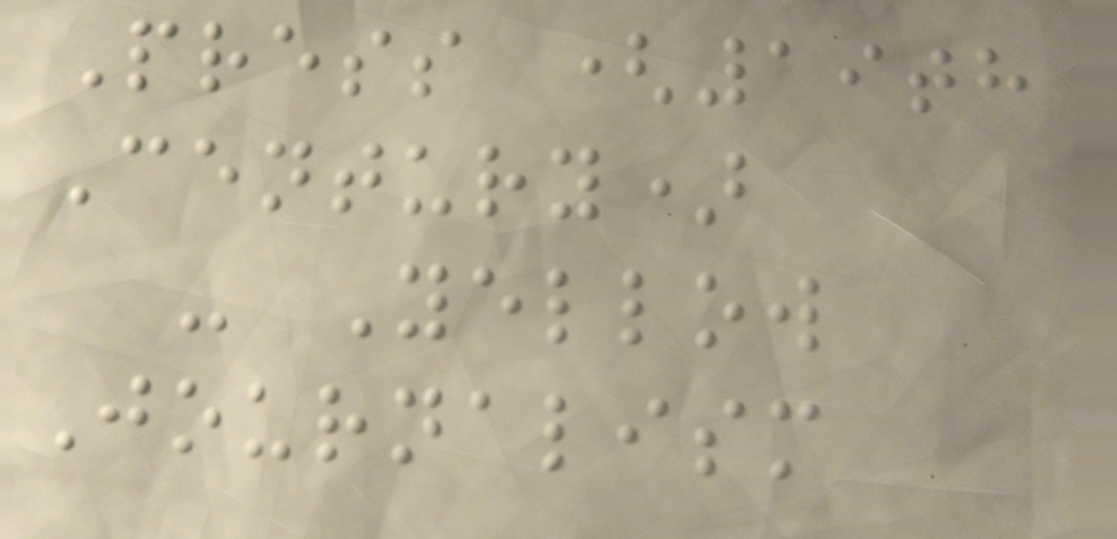Press (19th
Century)
- Yellow
Journalism
